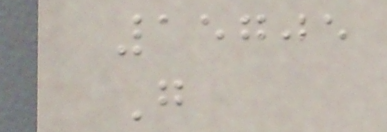15705
G
